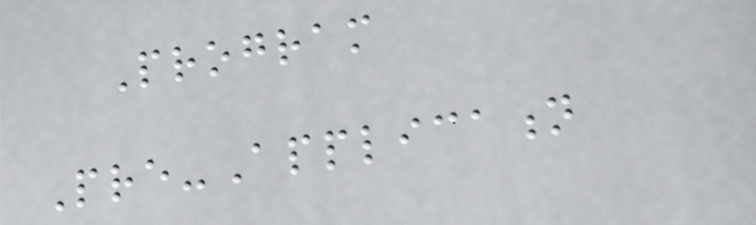Program
Pre-Application
